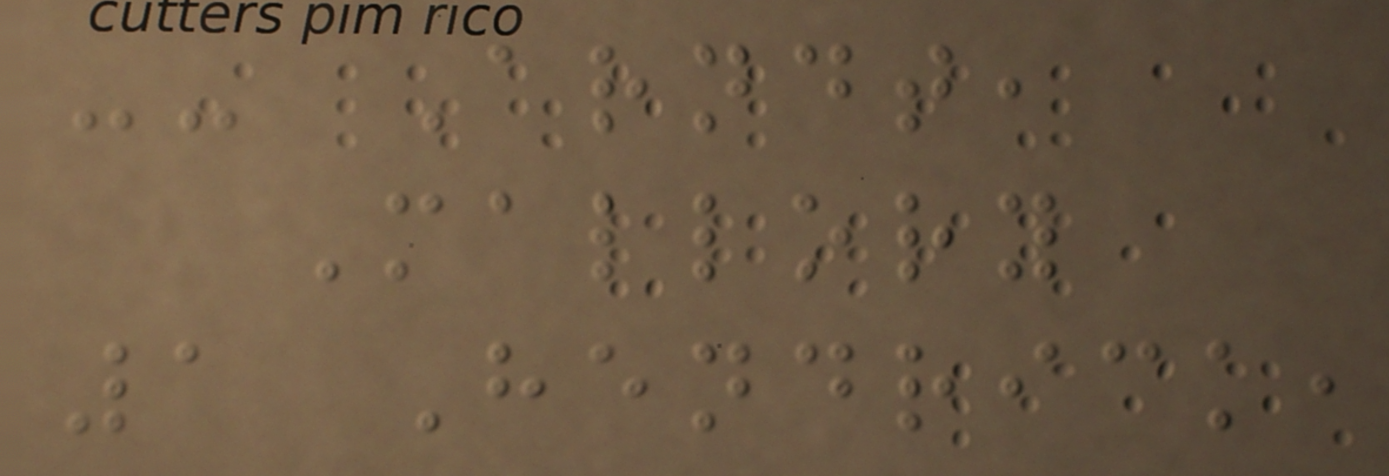-- Arndt,
Mallory
1 Hendrick,
